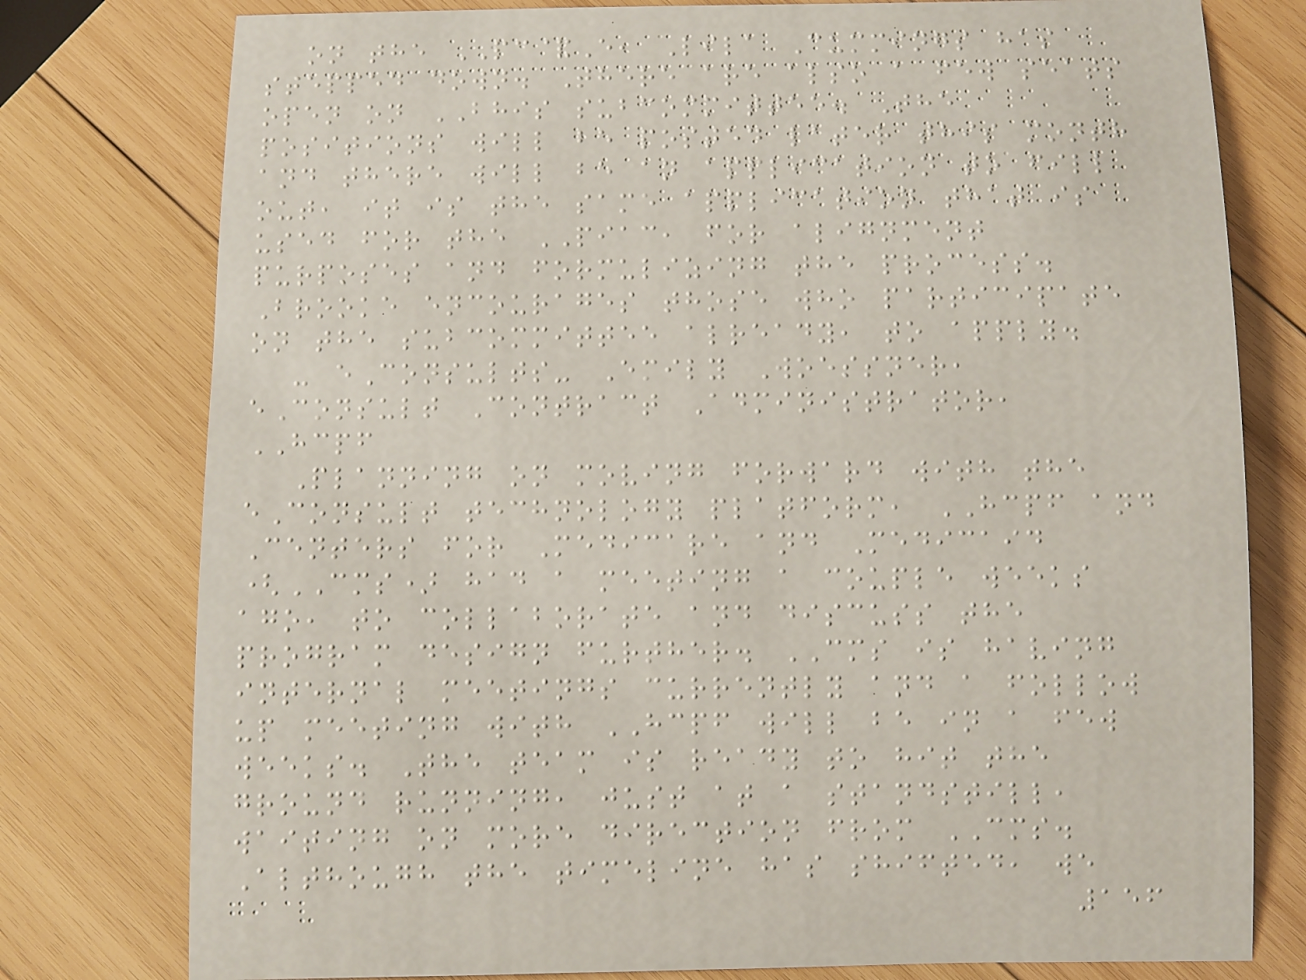on the PC&E, Lila Cummings has
stepped down. There are also a few seats
open on BHIS subcommittee. The
positions will be posted later this month
and there will be an application to fill
out, it is the same application that is
used for the PIAC, for alignment
purposes and formulizing the process.
Brooke encourages those who participate
on the subcommittee already, to apply.
- eConsults- Emily Woessner,
eConsult Contract Administrator,
HCPF
Planning on moving forward with the
eConsult technology platform, HCPF and
Centers for Medicare and Medicaid
(CMS) had a meeting a couple weeks
ago, to collaborate and discuss the
program design further. CMS is having
internal meetings currently and a follow
up meeting with HCPF will be in a few
weeks. The team is ready to hit the
ground running, just at a standstill,
waiting on more direction from CMS.
Although the timeline has shifted, we
156
